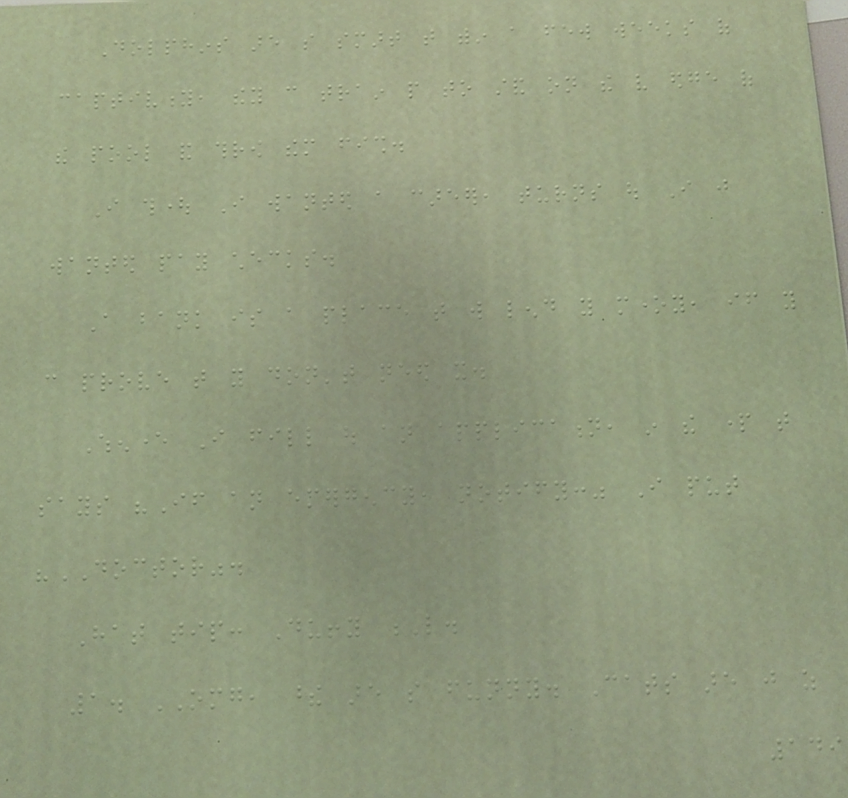Dolphins are so smart that within a few weeks of
captivity, they can train people to stand on the very edge of
the pool and throw them fish.
I thought I wanted a career, turns out I just
wanted pay checks.
A bank is a place that will lend you money, if you
can prove that you don't need it.
Whenever I fill out an application, in the part that
says "If an emergency, notify:" I put
"DOCTOR".
Hat tip: Duffy L.
1. OMG, these are so funny. Cats are just as
149
